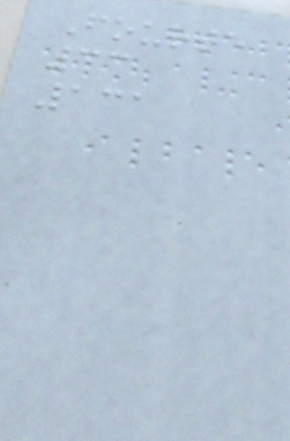Fourte
33
131
